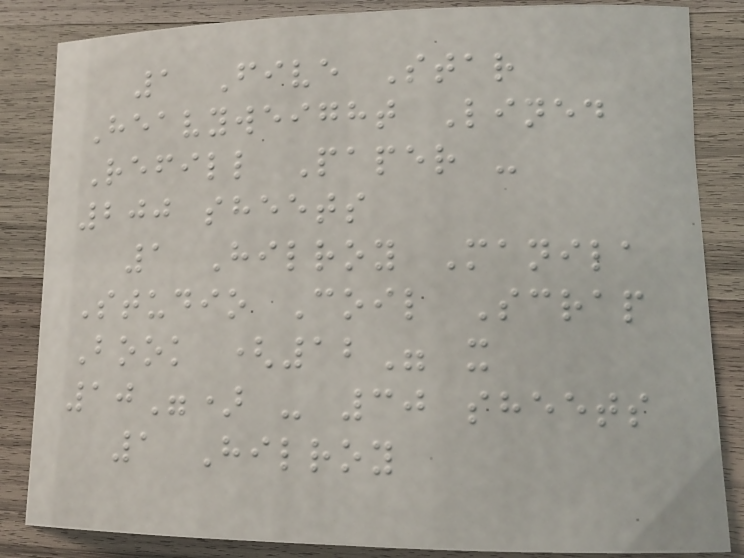1 Five Star
Heavyweight Lined
Refill Paper -
200 sheets
1 Hilroy Manila
Studio Coil Scrap
Book (12" x
10") - 30 sheets
1 Hilroy
